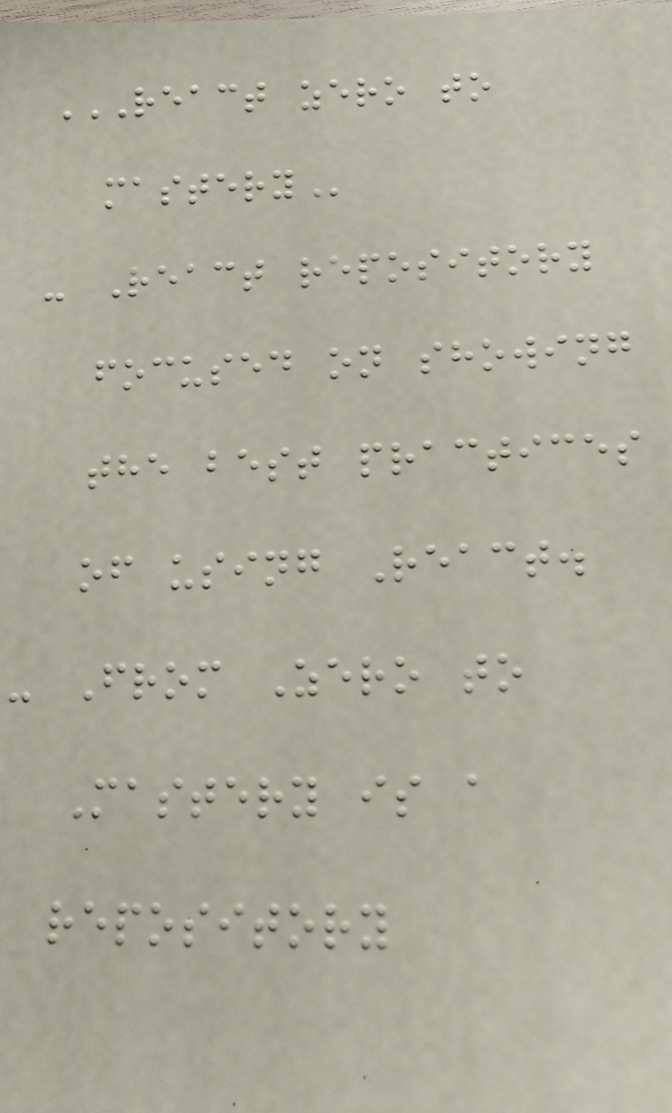REACT ZERO TO
MASTERY
- React repository
focused on showing
the best practices
of using React.
- From Zero to
Mastery is a
repository
